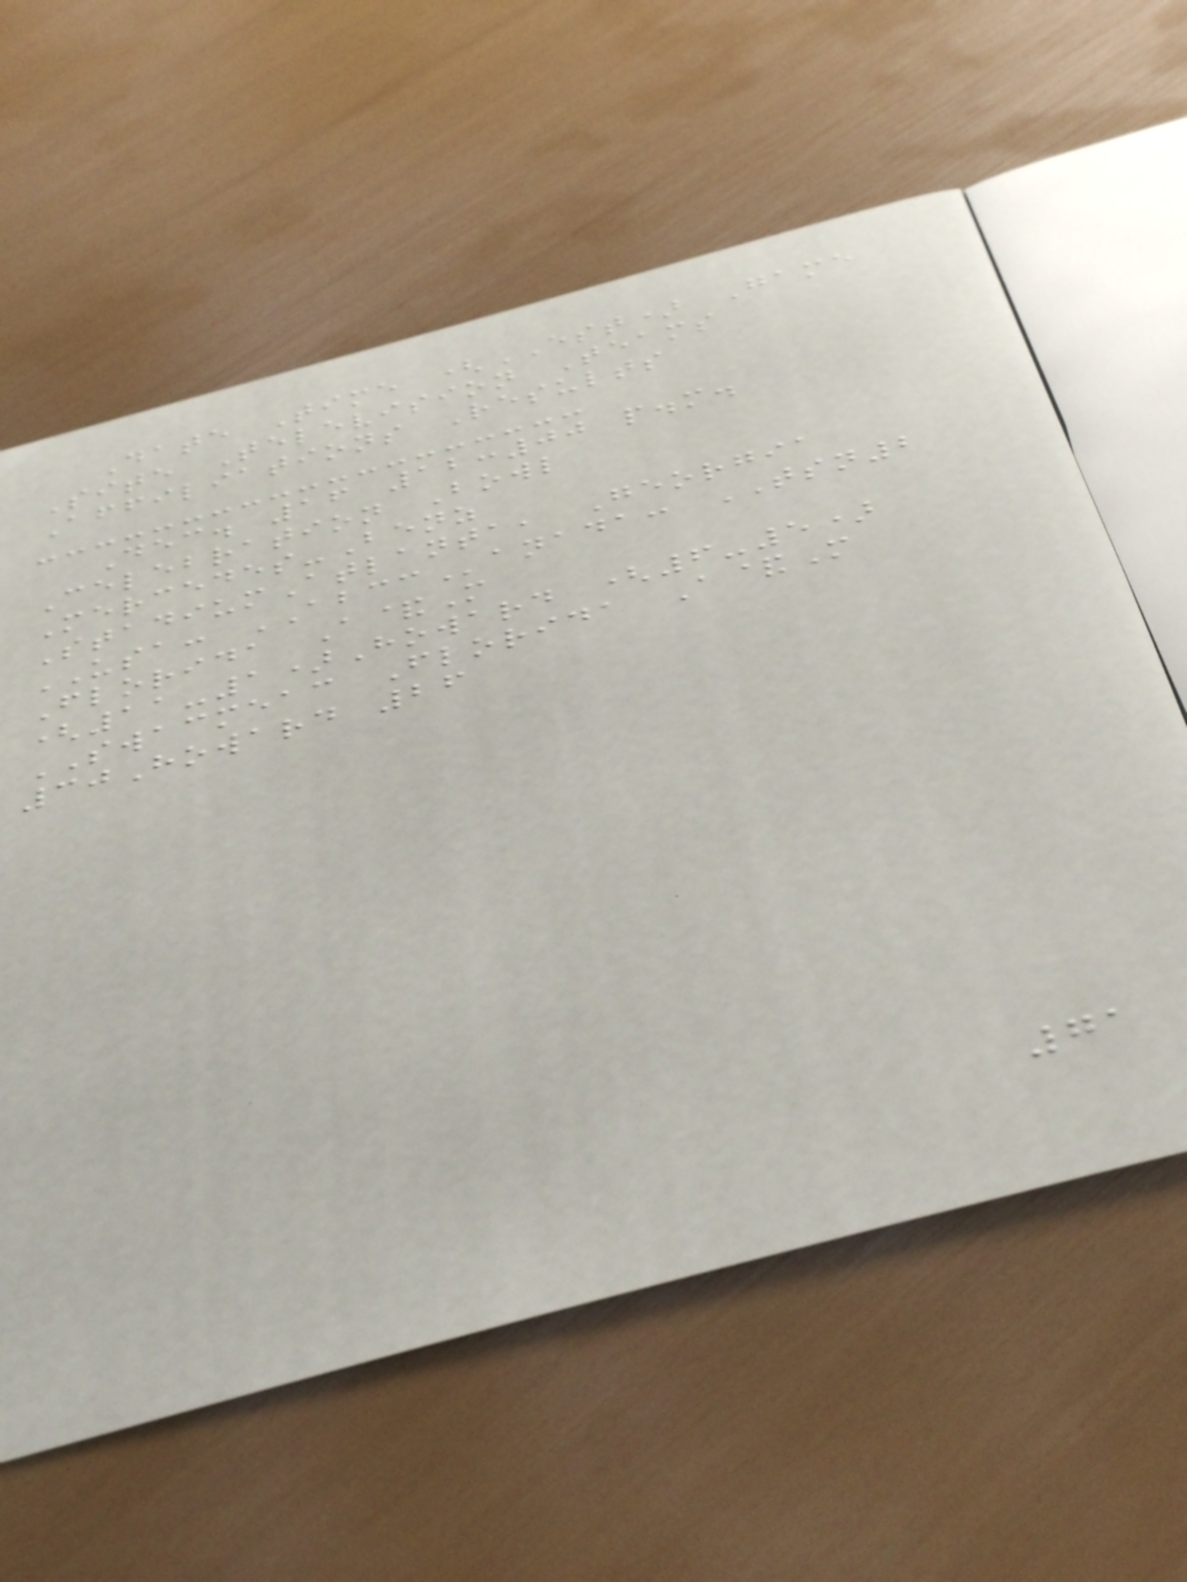Date Time (EST) Game
Site Television Teams
Affiliations Results
Dec. 16 12:00 p.m.
Celebration Bowl
Mercedes-Benz
StadiumAtlanta, Georgia
USA: ABCCanada: TSN2
Florida A&M
(11-1)Howard (6-5)
SWACMEAC Florida A&M
30Howard 26
71
